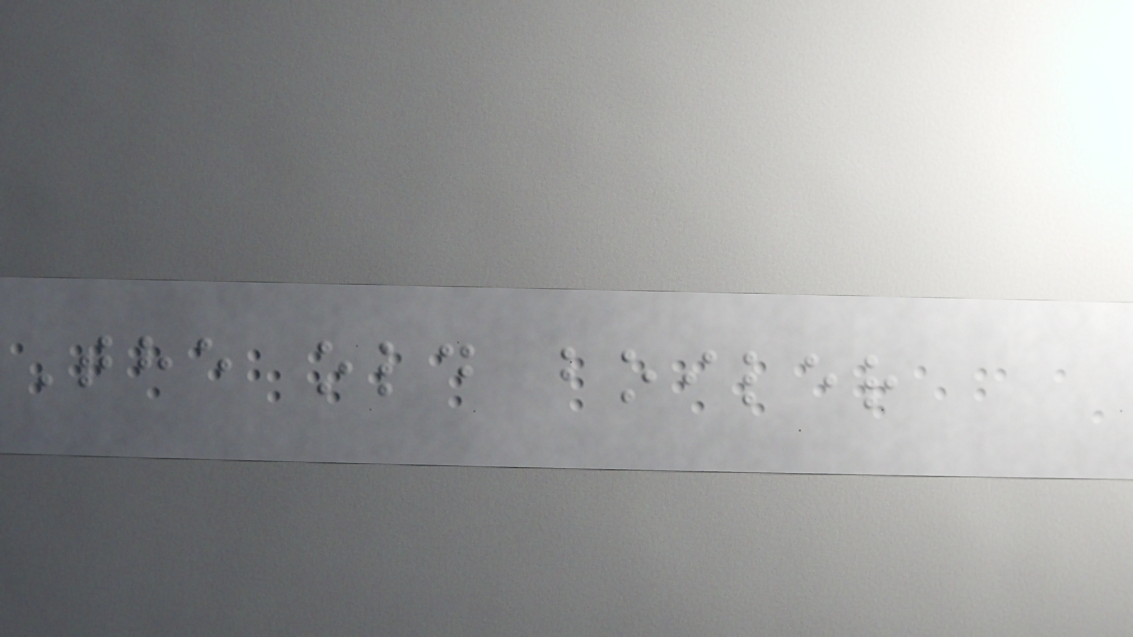The old boiler
